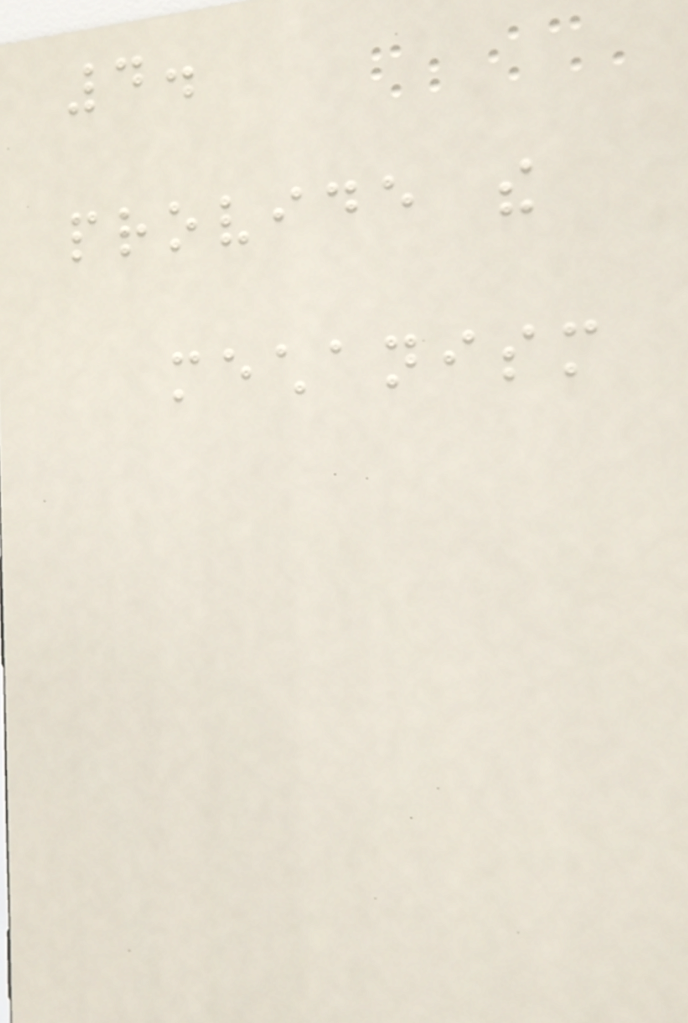4.
provide the
mechanism
